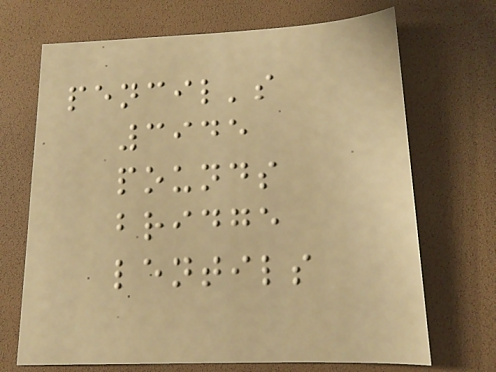pencil's
3945
pounds
bridge
lentils
